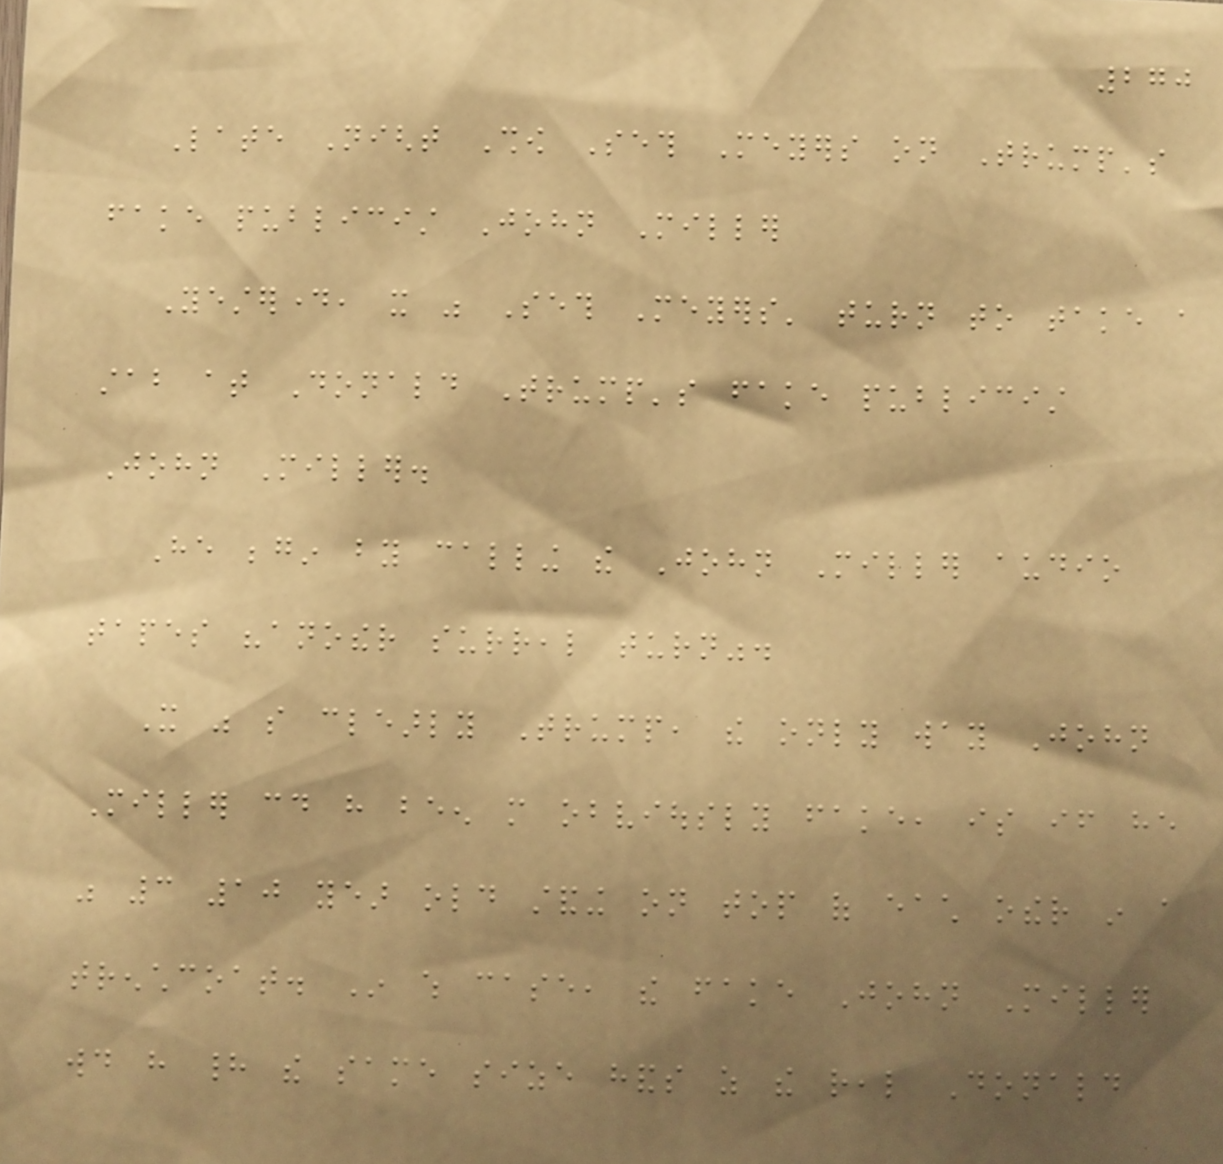270
Late Night Show Seth Meyers on Trump's
fake publicist John Miller
Yesterday, it was Seth Meyers' turn to take a
stab at Donald Trump's fake publicist
John Miller.
He begin by calling the John Miller audio
tapes "another surreal turn".
It was so clearly Trump, the only way John
Miller could have been more obviously fake, is if he
was 3 10 year old standing on top of each other in a
trenchcoat. In which case, the fake John Miller
would have had the same size hands as the real Donald
